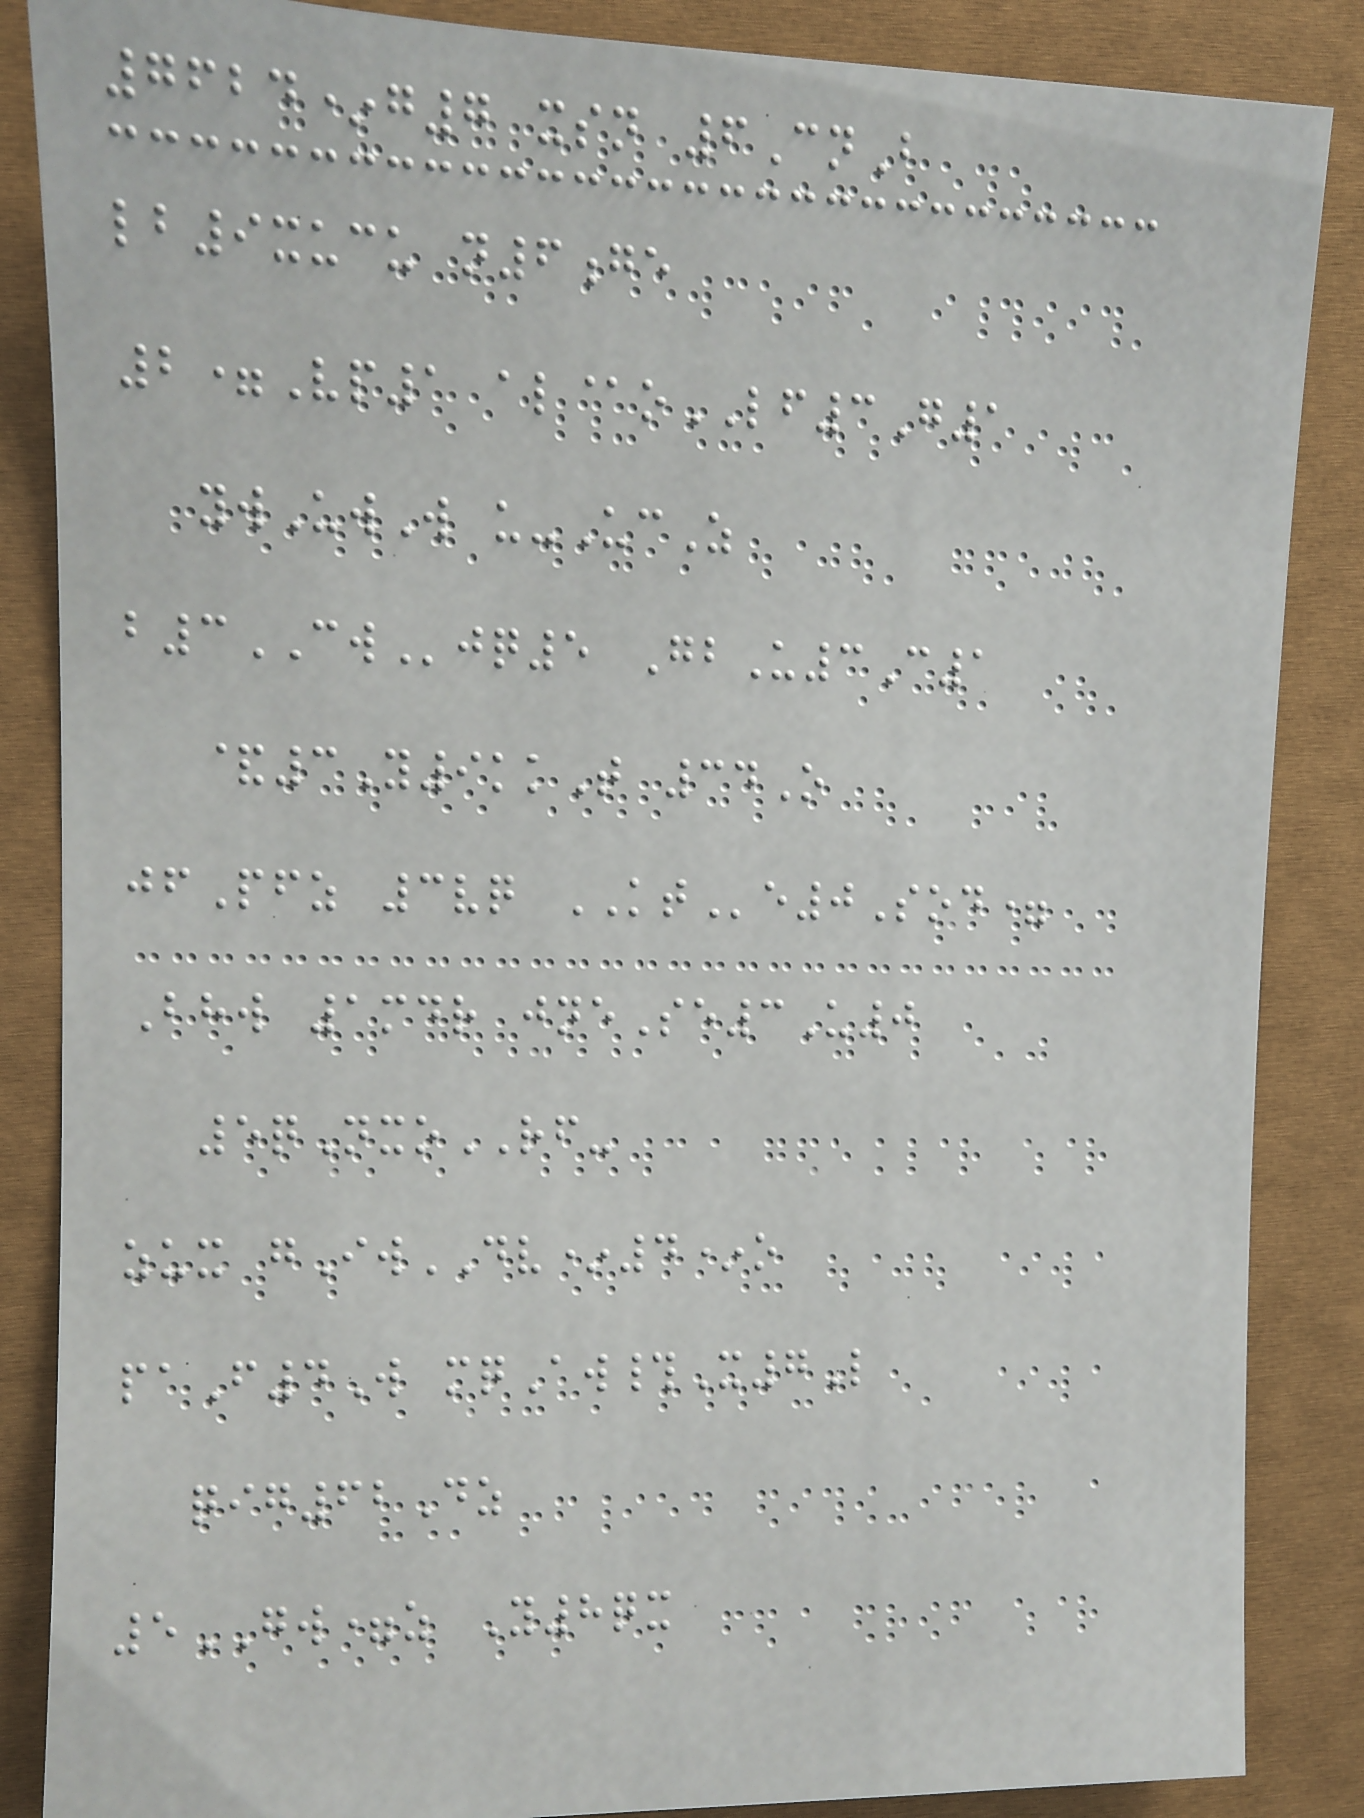7624*g7 xsn 6CnB
lb9xucu n6ge
2=Vp1 al@oLF3G1
ywUwW u-UcZ
b3CWjq5 GbU3C1
&3Y9kkT 34O
jfPfz 3vq KTe0Sod=
Bhw 1mdr jneSe3U0
5qNxoRF-
zux gIwDV*4*o
paF4W mqAw#X7L
qig62Dz
5GW=z Y8qx
